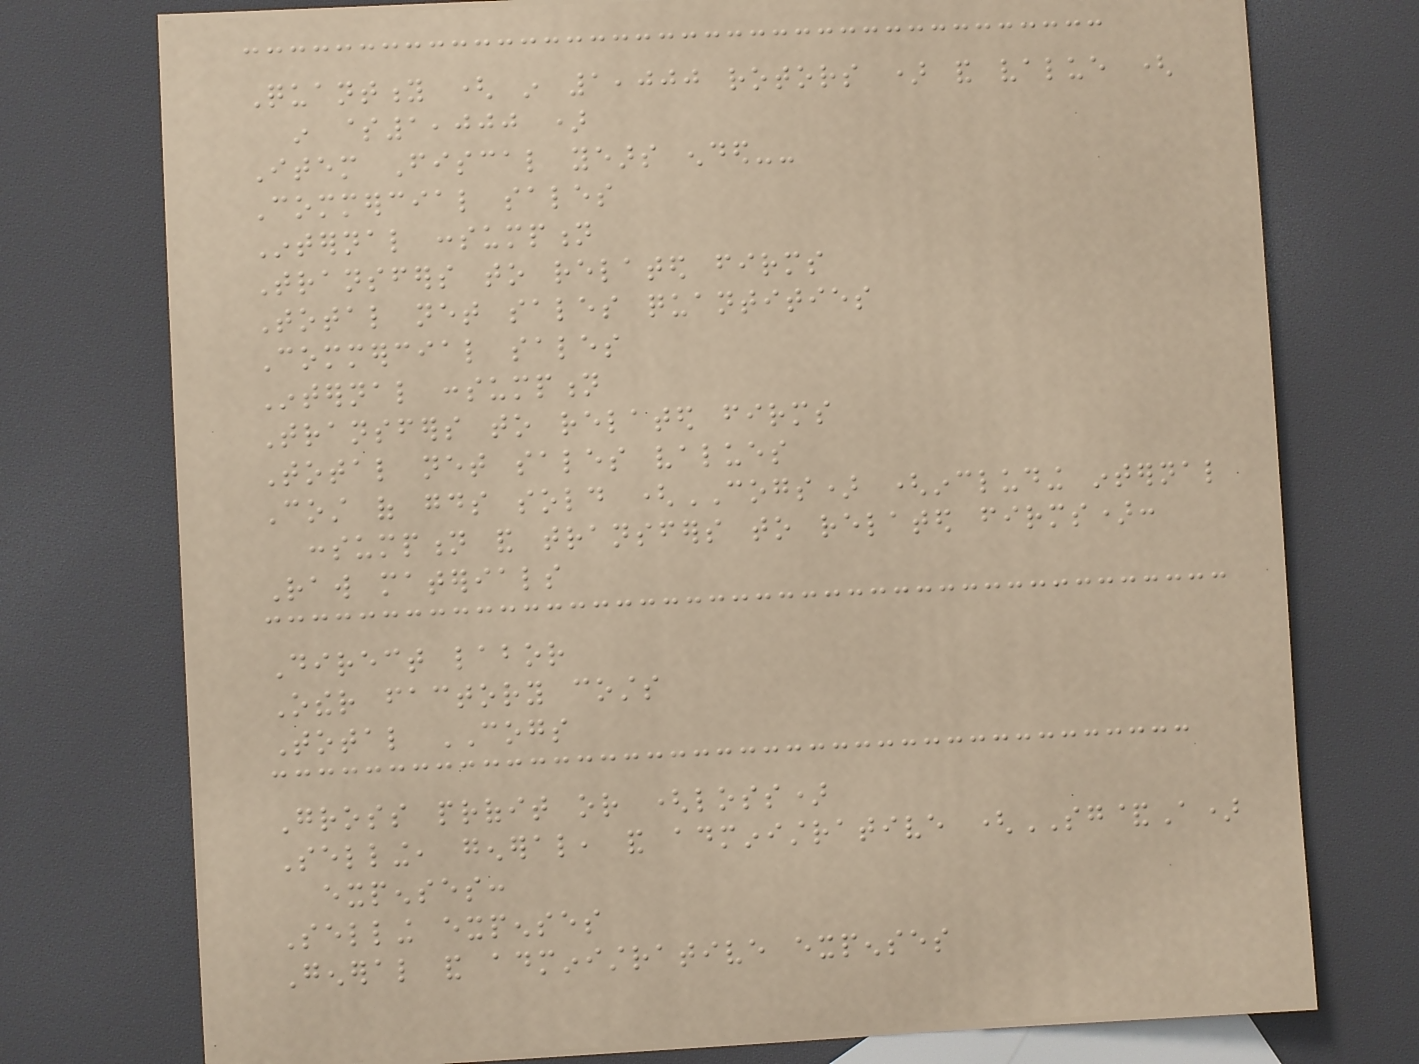Quantity ( in 1,000 rotors ) and value (
in $1,000 )
Item Fiscal years ended--
Commercial sales
Internal consumption
Transfers to related firms
Total net sales quantities
Commercial sales
Internal consumption
Transfers to related firms
Total net sales values
Cost of goods sold (COGS) (including internal
consumption and transfers to related firms):
Raw materials
Direct labor
Other factory costs
Total COGS
Gross profit or (loss)
Selling, general, and administrative (SG&A)
expenses:
Selling expenses
General and administrative expenses
